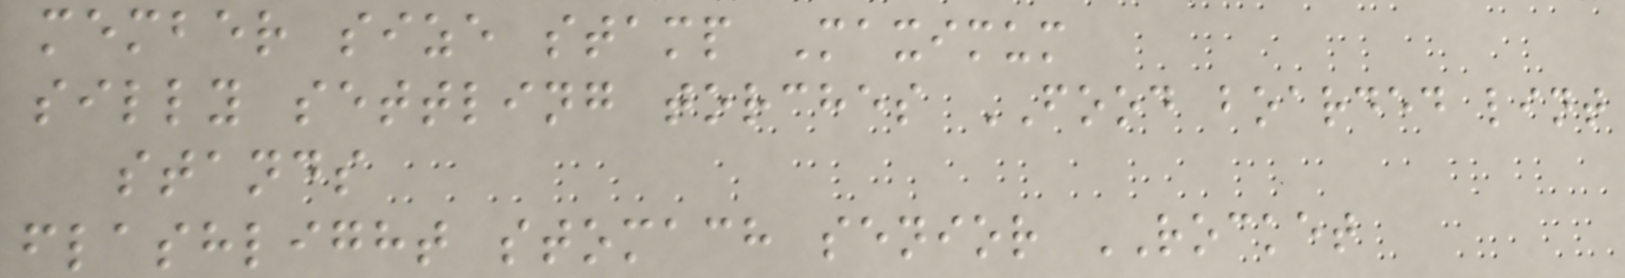member size stamp Maximum
silly settling torches FOOD boarded lint
stands
flashlight stomach senior ROCKET
